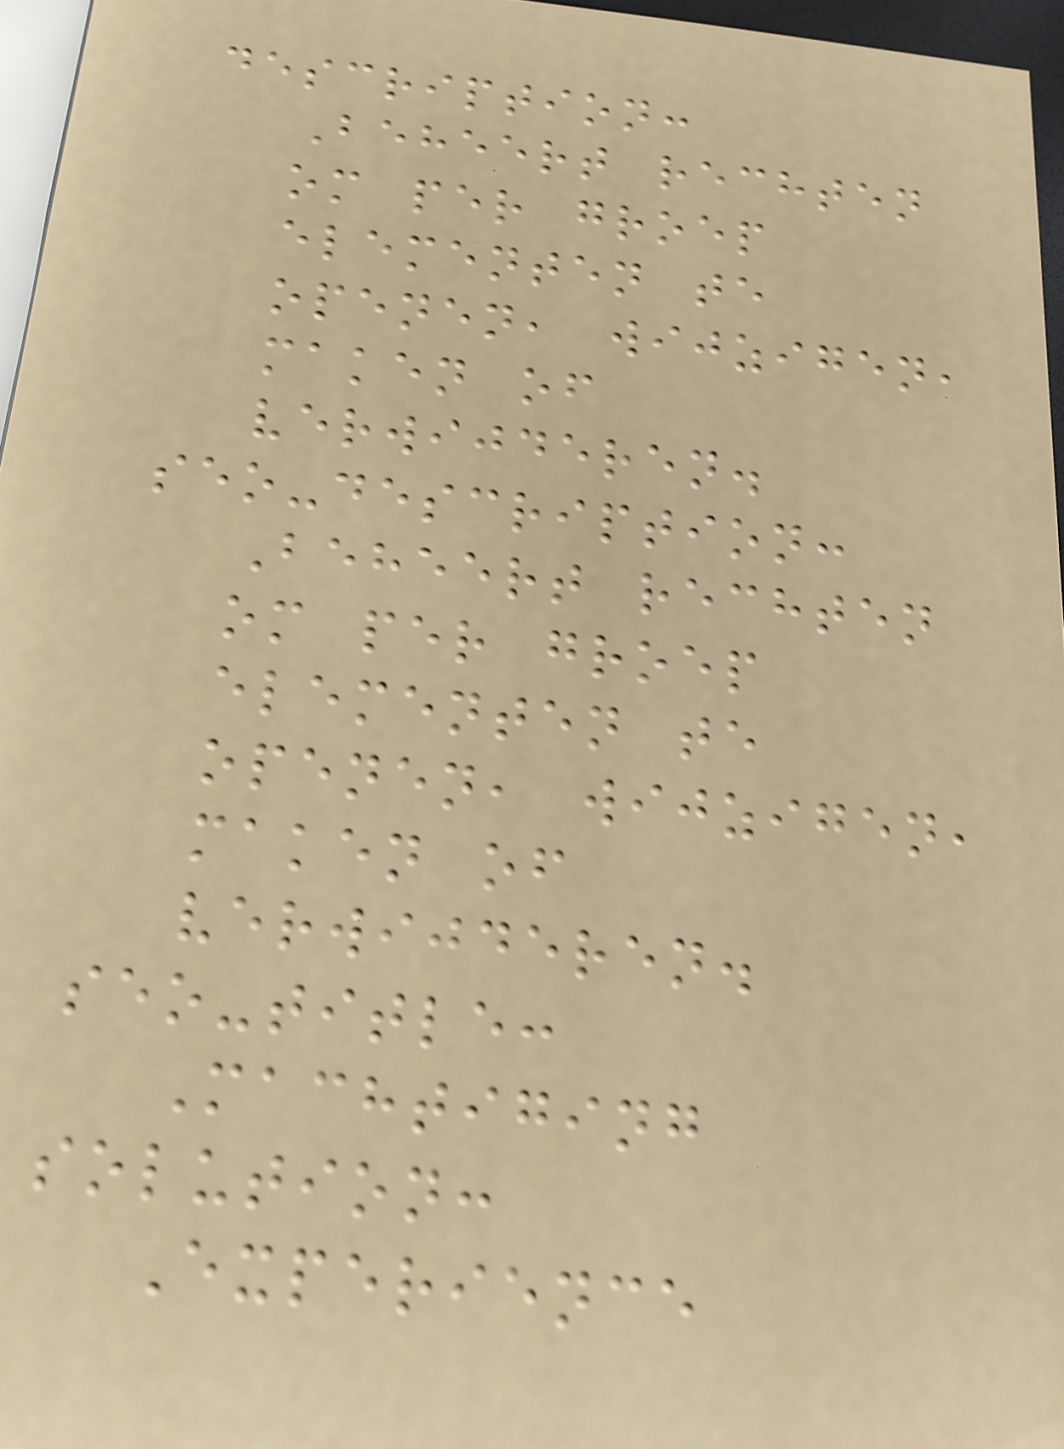description:
Beheert rechten
om per groep
elementen te
openen, wijzigen,
maken of
verwijderen.
seo-description:
Beheert rechten
om per groep
elementen te
openen, wijzigen,
maken of
verwijderen.
seo-title:
Machtiging
solution:
Experience
